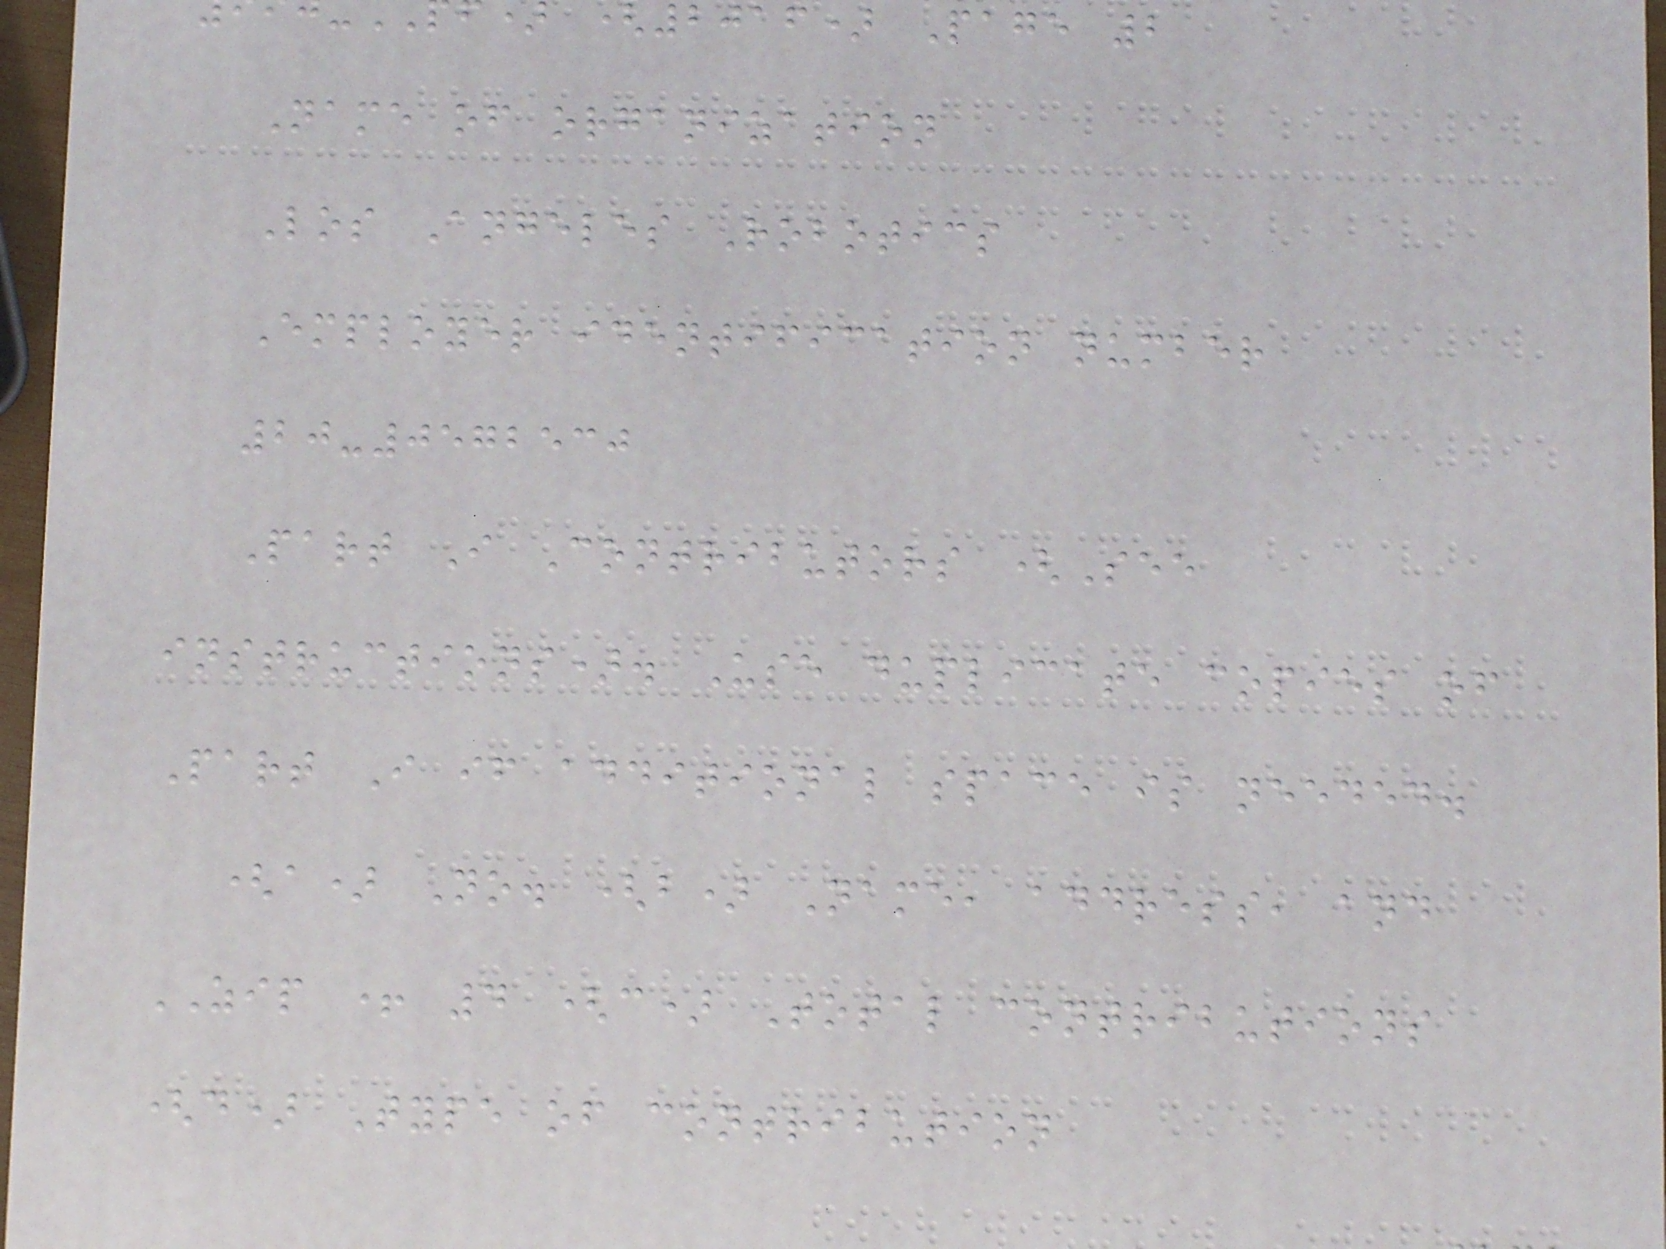(2016) Page 2
Name of organization
Los Angeles Robotics
Employer identification number
20-0572530
Part I Contributors (See
instructions). Use duplicate copies of
Part I if additional space is needed.
(a) No. (b) Name, address, and
ZIP + 4 (c) Total contributions
(d) Type of contribution
